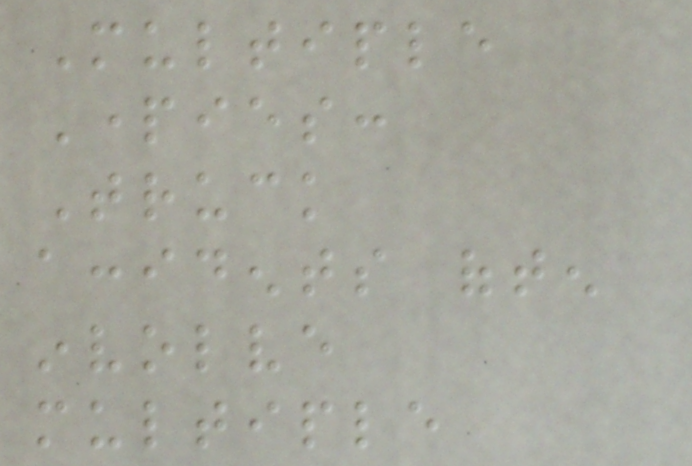Multiple
Parties:
Truck
accidents often
involve
multiple
